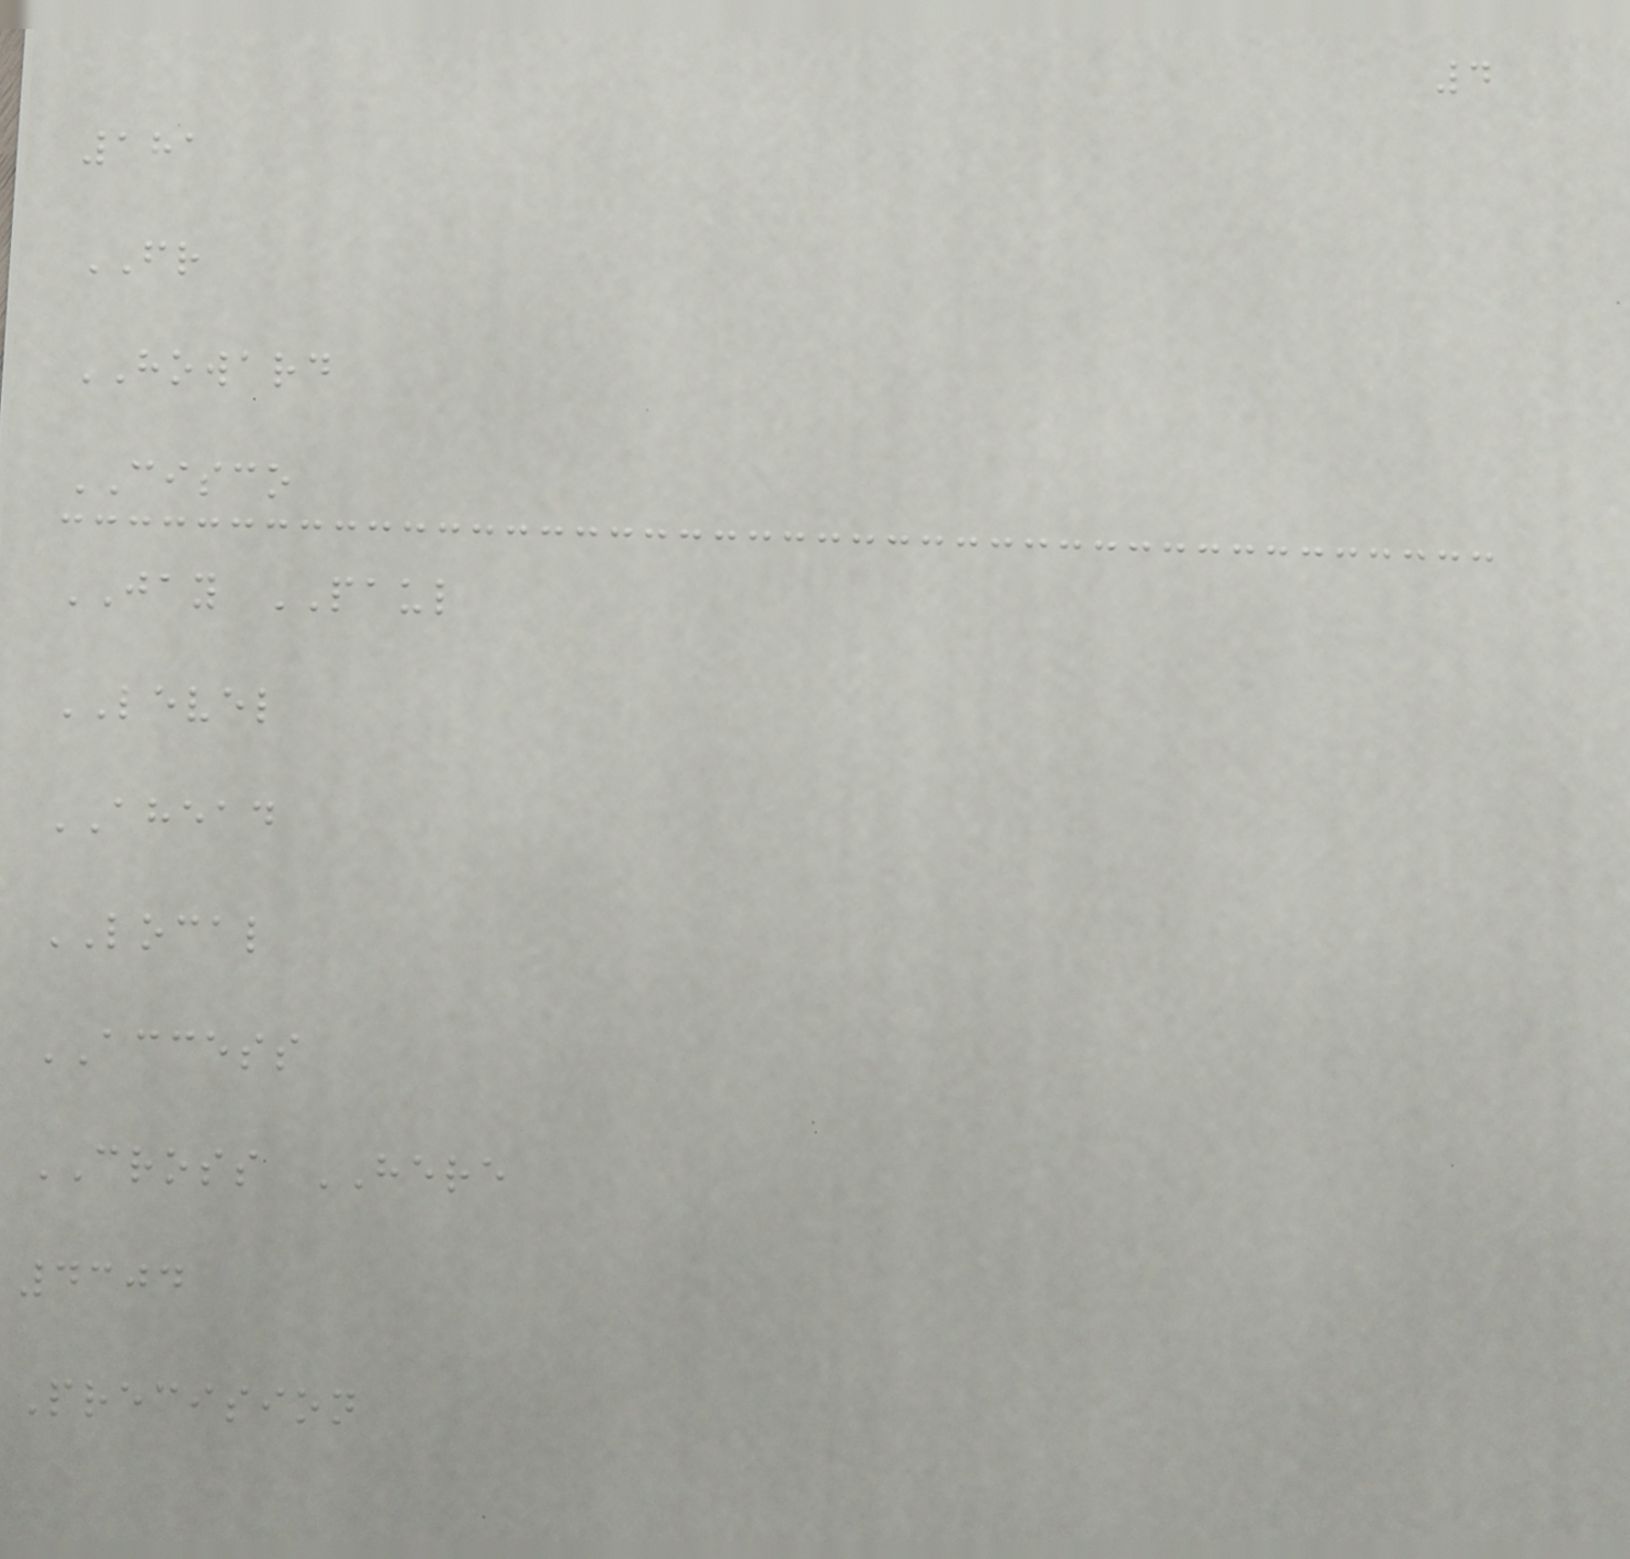4
181
FR
HOWARD
CISCO
JAY PAUL
LEVEL
AHEAD
LOCAL
ACCESS
CROSS HERE
4304
Precision
